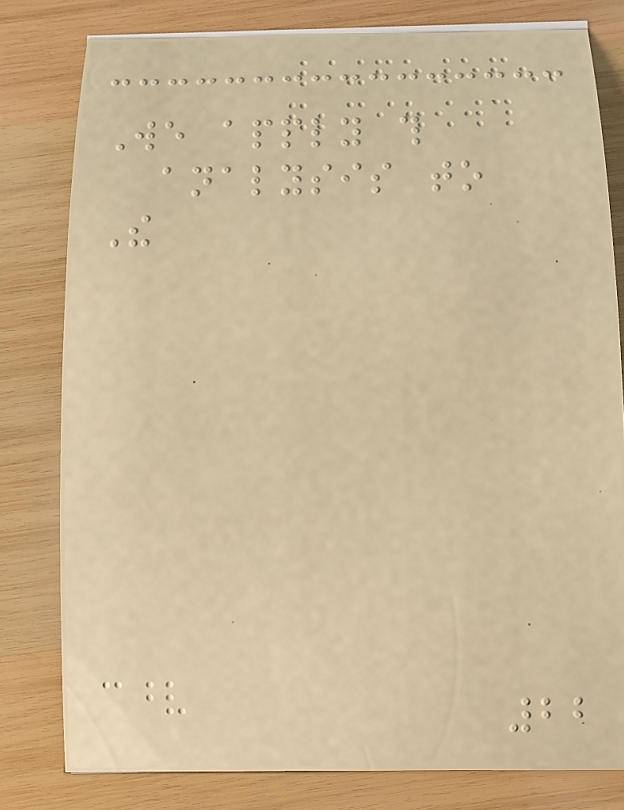We apply this
analysis to
The
22
